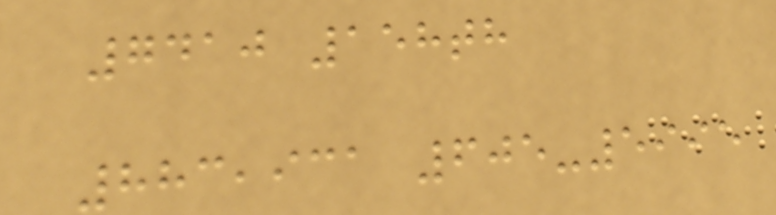7410 158th
883,931 605-5995
